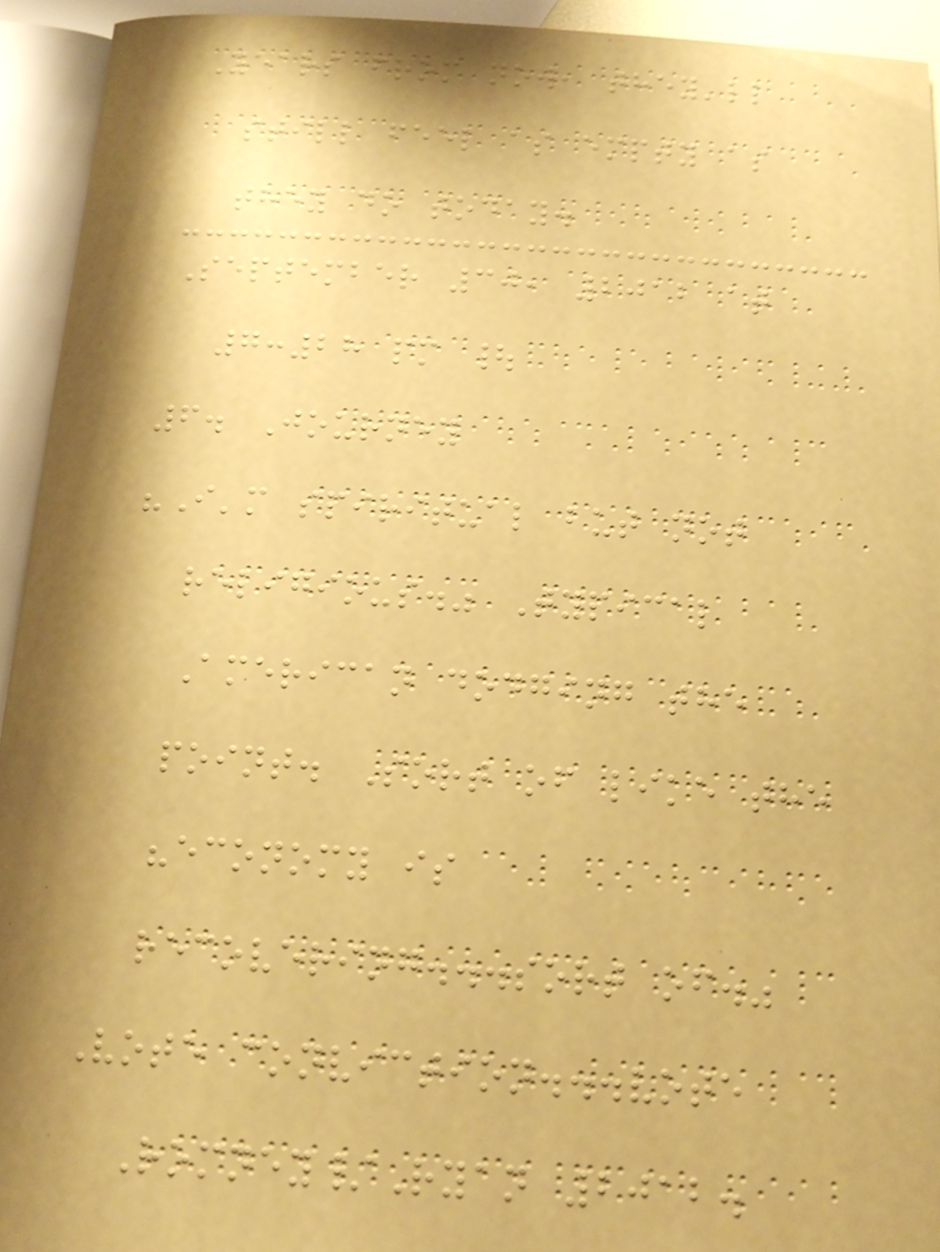Years from now, they'll
still feel as empty as
they do today.
September 30, 2012 at
7:28 pm |
6. Journey
"I'm spiritual but not
religious." Typical
American dodging the
point. Sort of like the
"economy is
recovering...sort of."
Vote conviction...vote
Romney/Ryan 2012.
